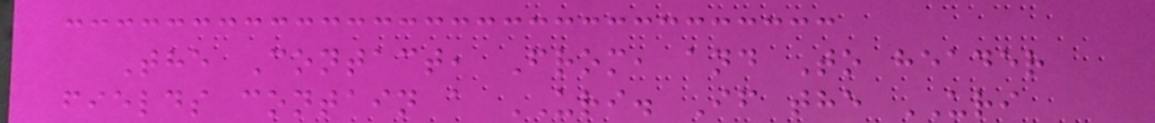The Contact, From, and To header
fields contain a URI. If the URI
